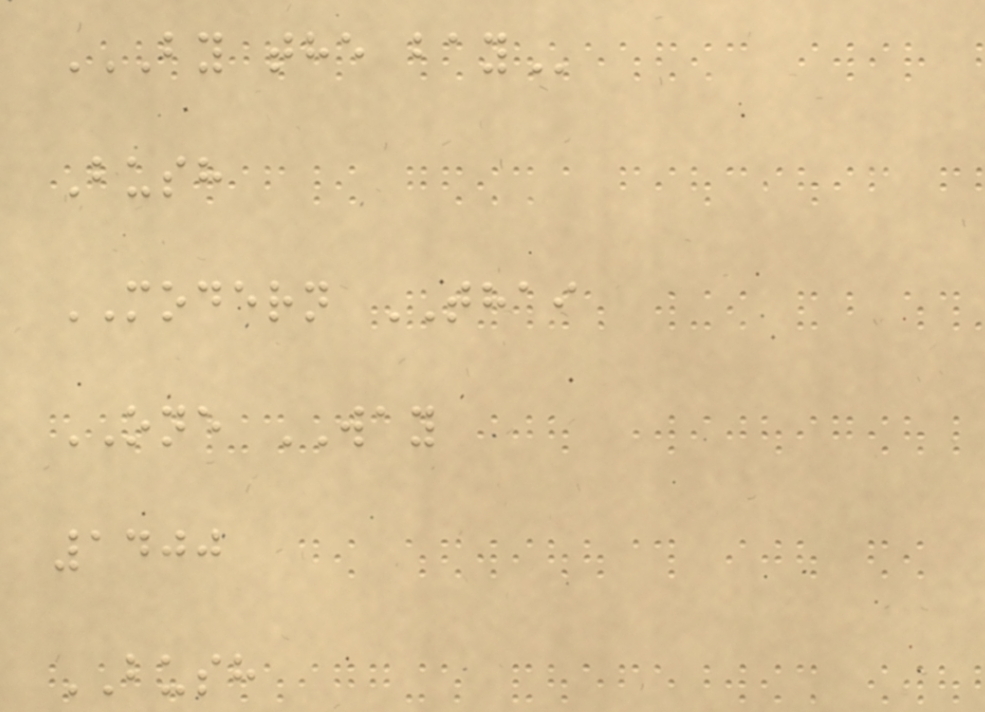BY THE BAY
Bush
MODERN THAI
ONE WAY
1400
BUSH
